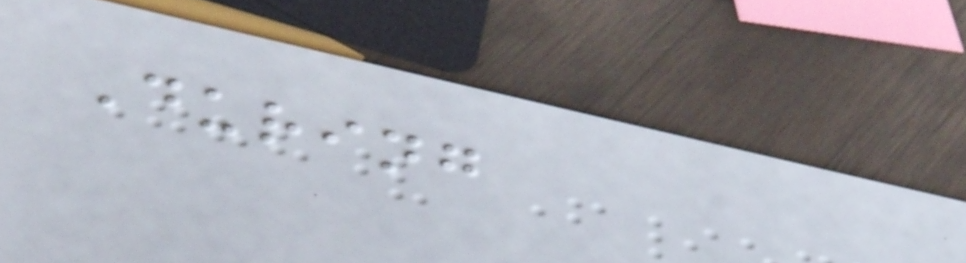During
